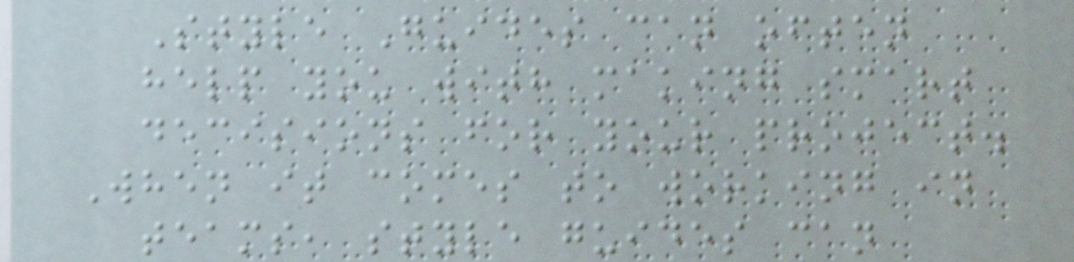Style Guides can often
help you with making smart
decisions for your project.
When it comes to working in
teams, style guides can
